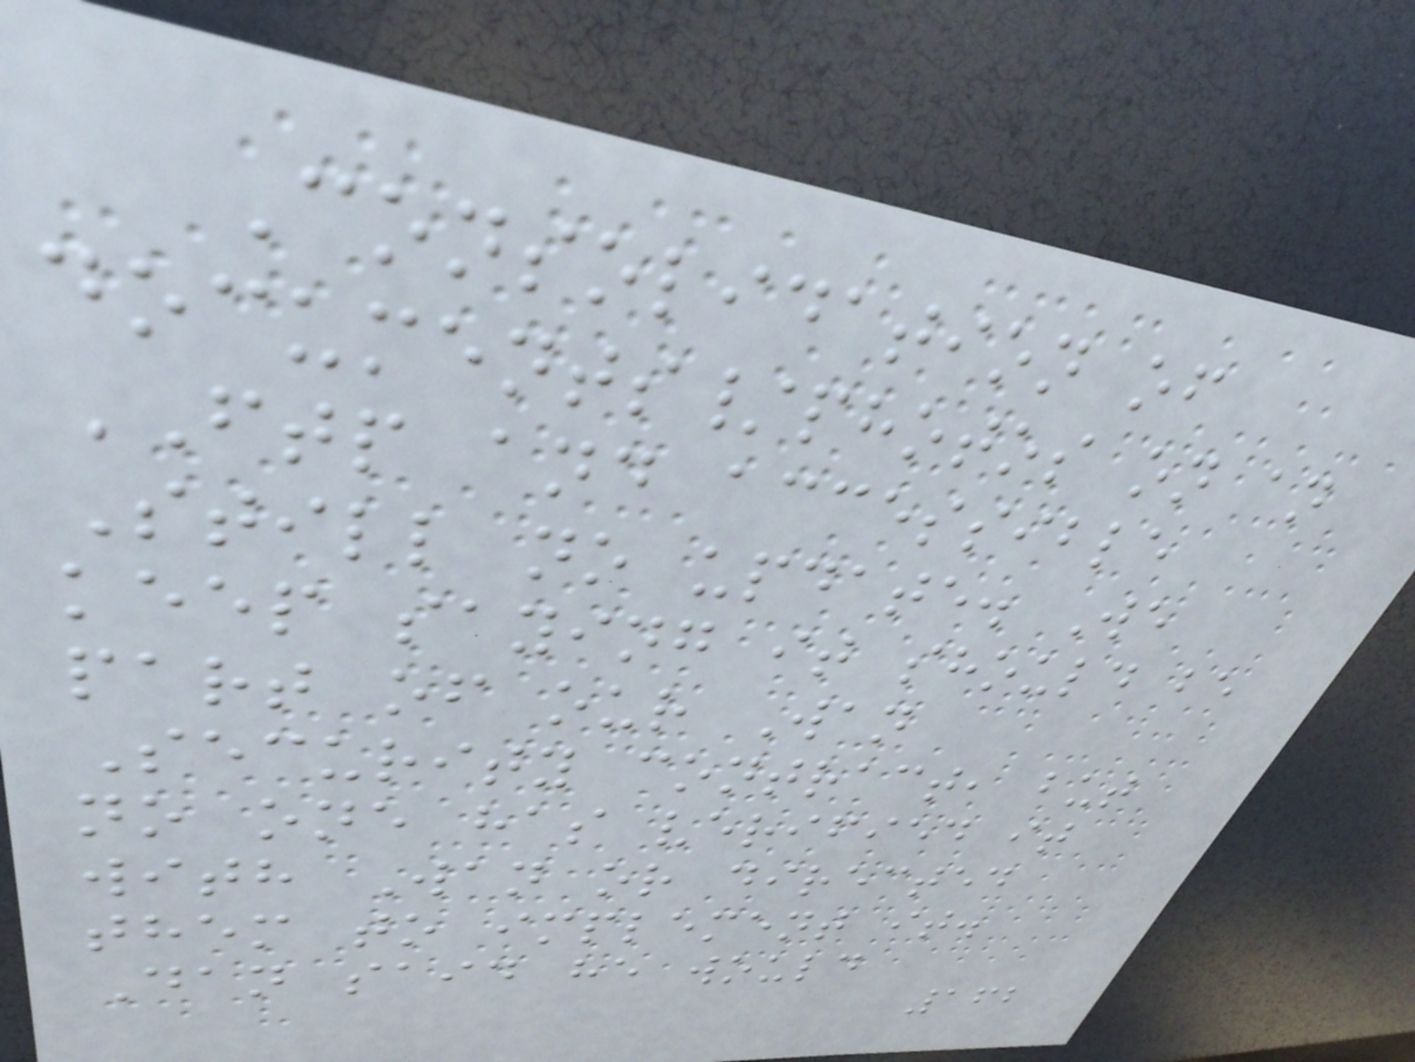Consolidation of
documents/photos on an
FTP and accessible
Still no update. We
keep saying it should be
part of our Wan
Security contract, but
no one has verified it
with Wan or directed
them to implement it.
Dan said he would
162
